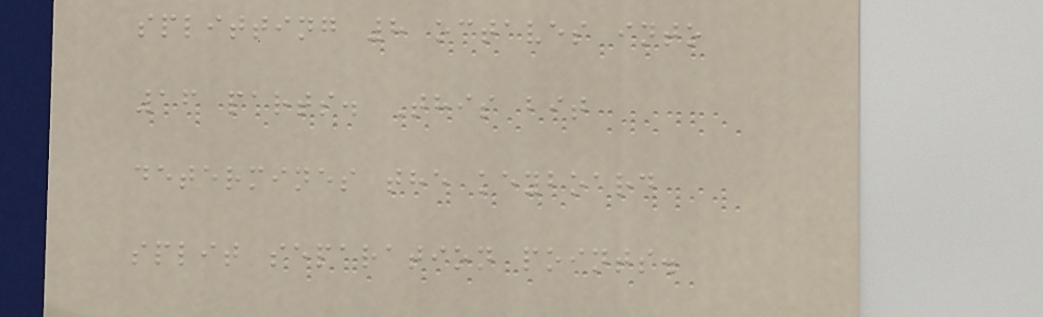splitting 8 octaves into
16 parts. This bit
determines the keyboard
split separation points.
